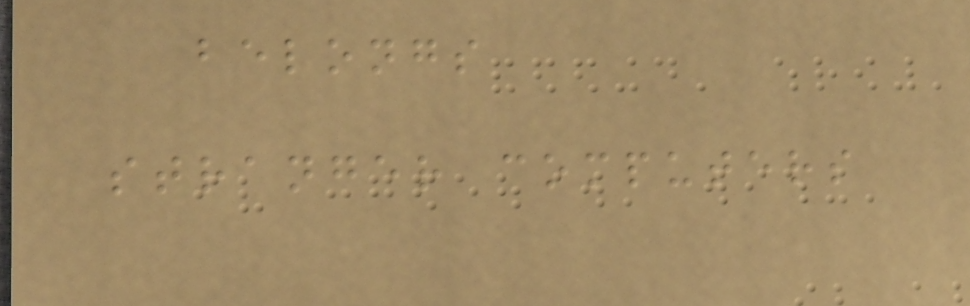belongs
stranger computers
